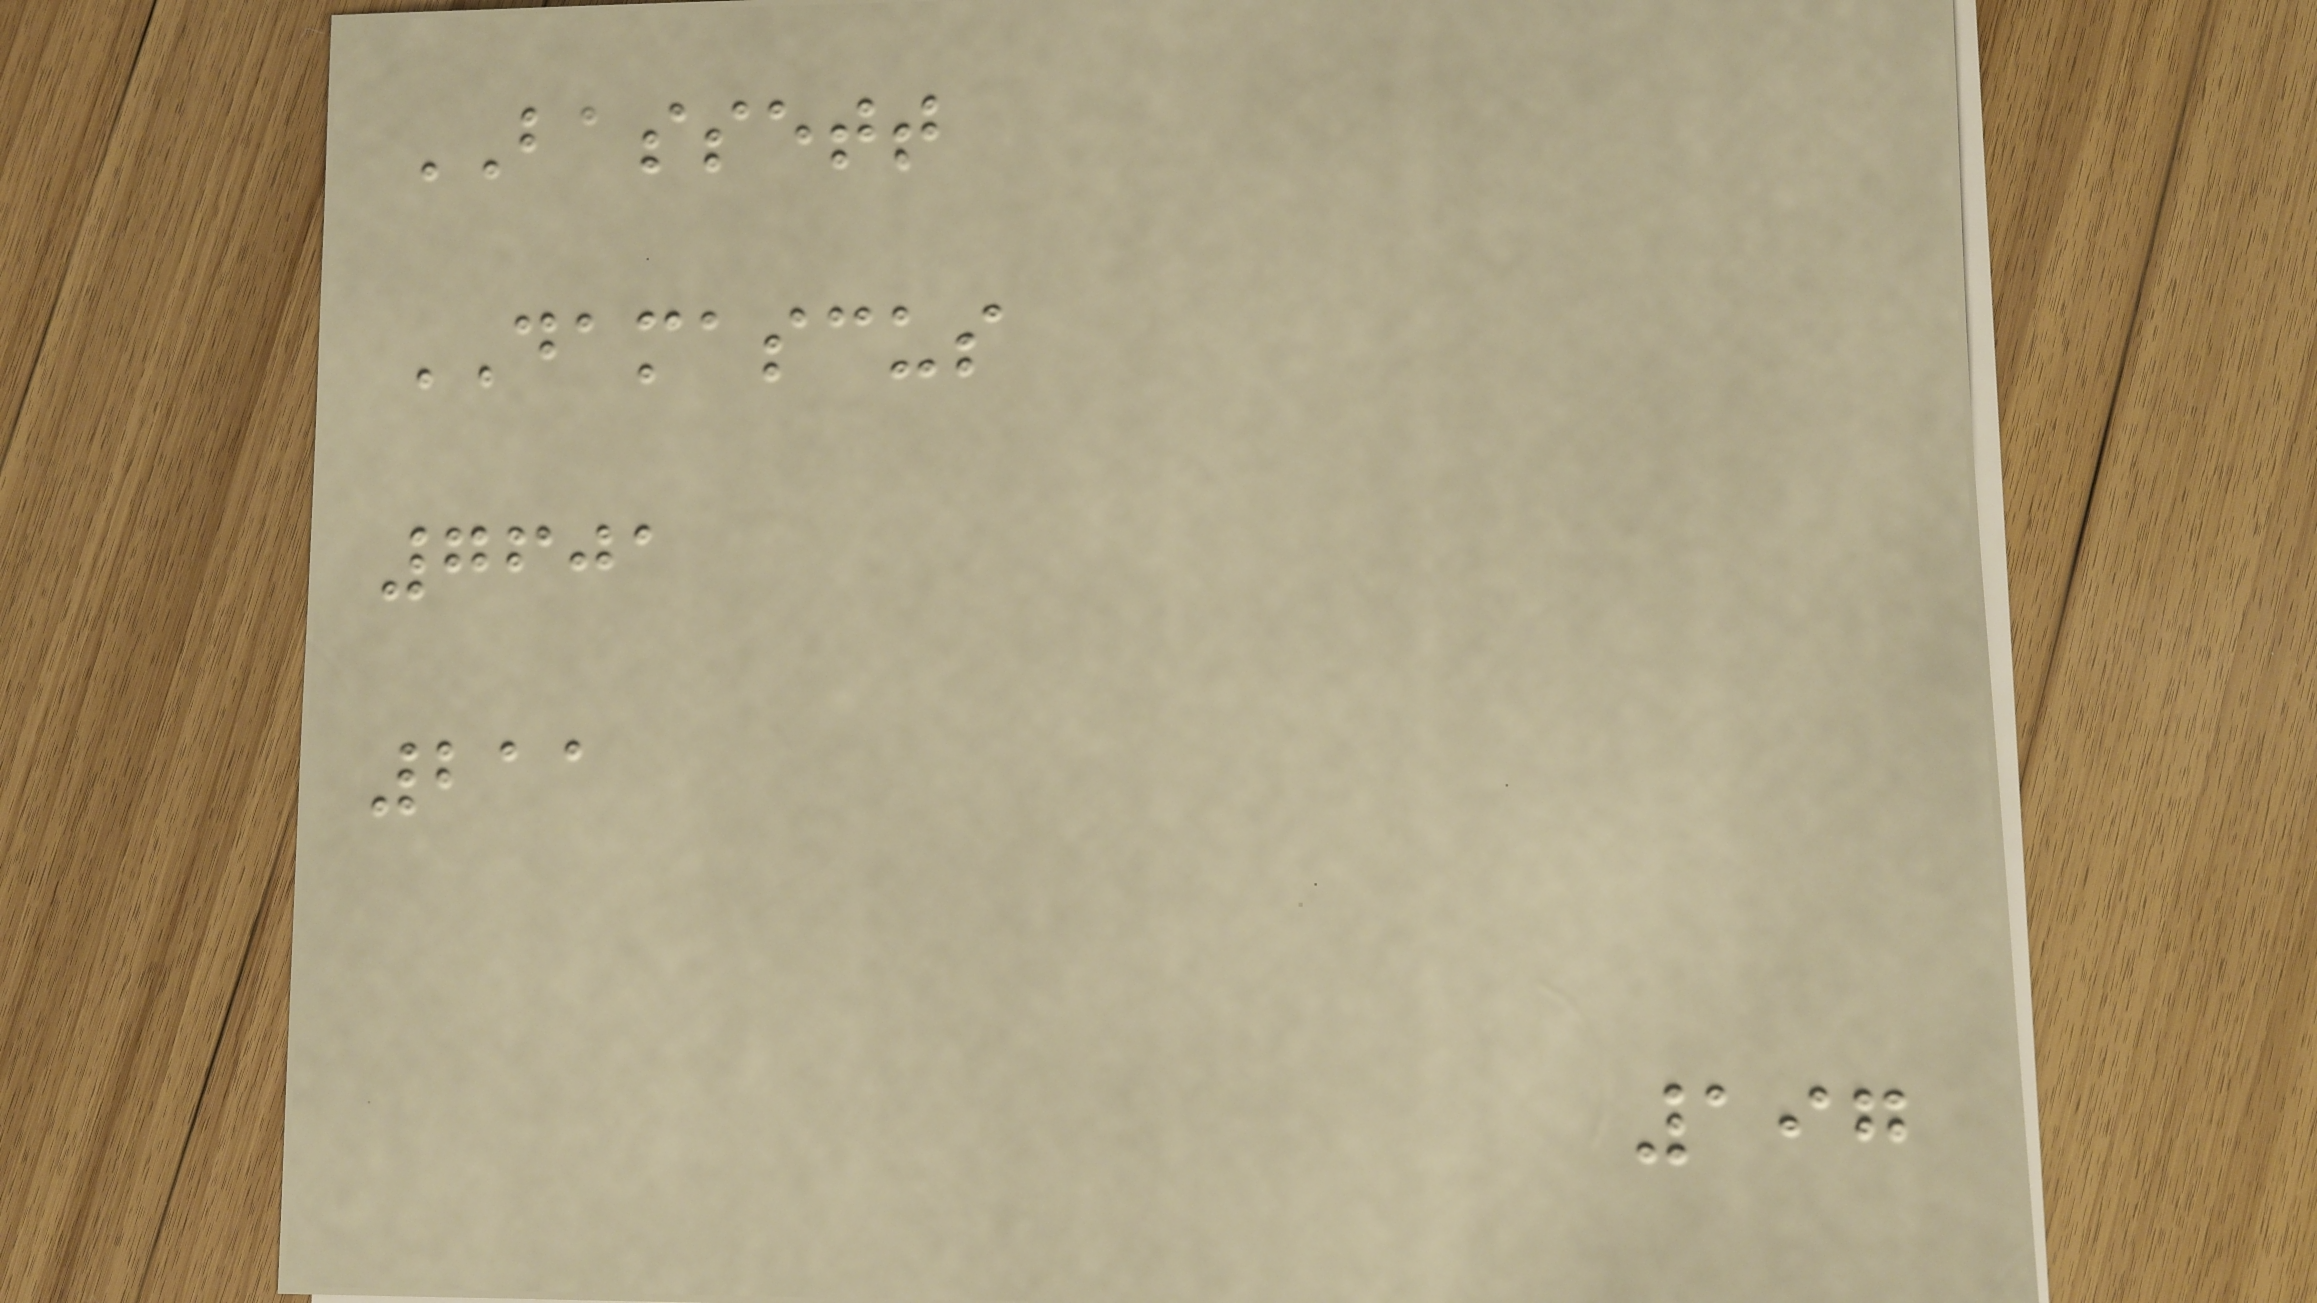BASSETT
DAMASCUS
7601
211
197
